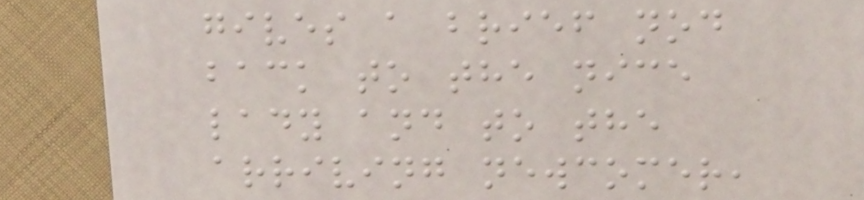gives a brief nod
back to the nice
lady and to the
arriving newcomer,
